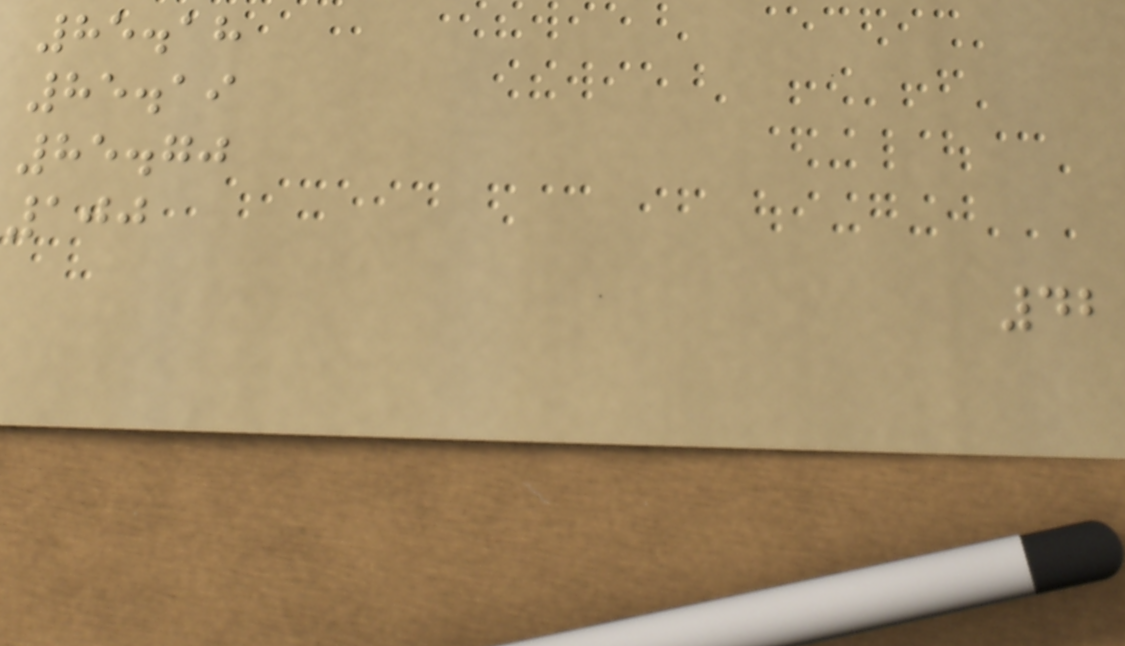85.18
85.19
85.70
100
42
